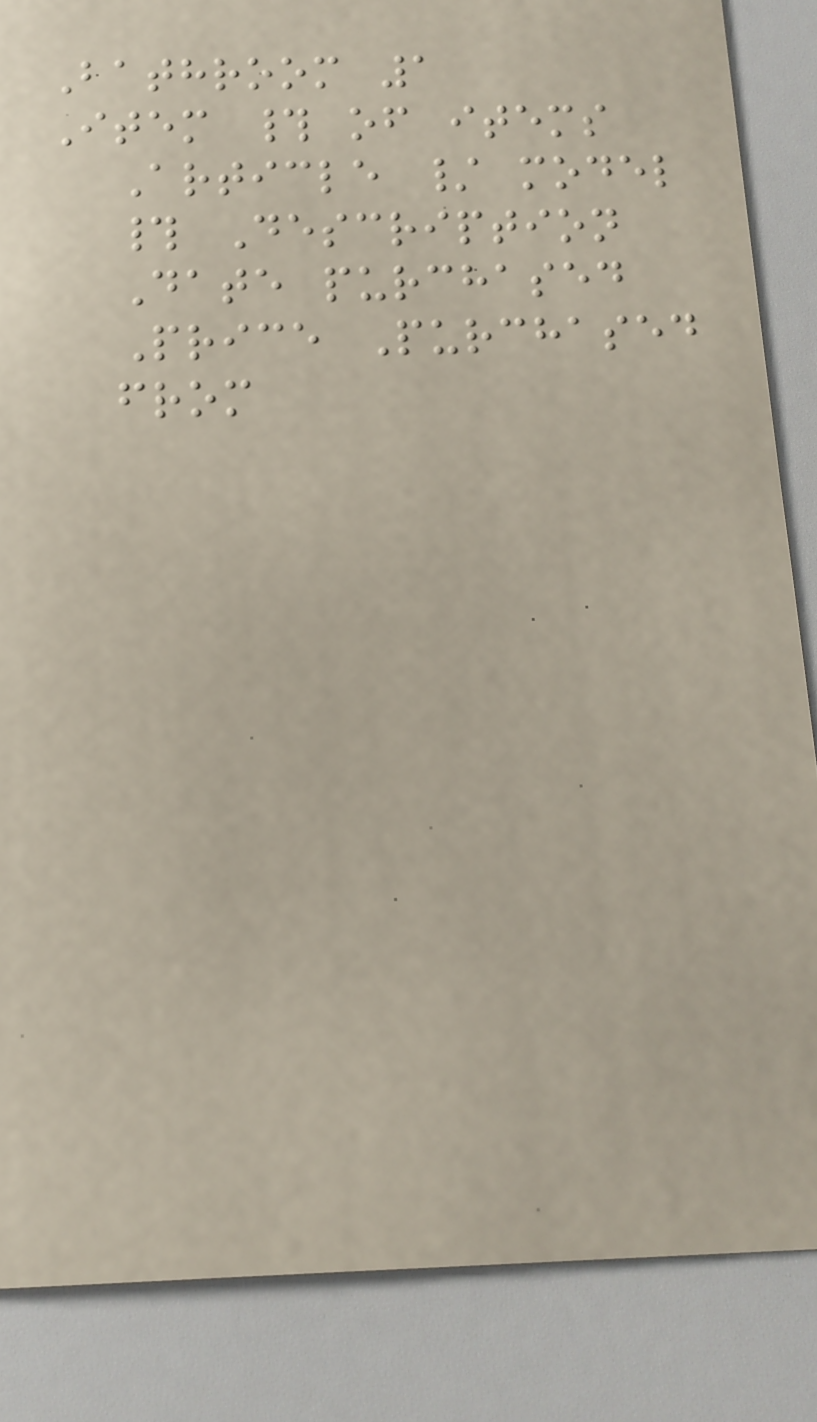Bathroom 1
Item # of items
Article / model
# Description
Date purchased
Price Purchased
from
